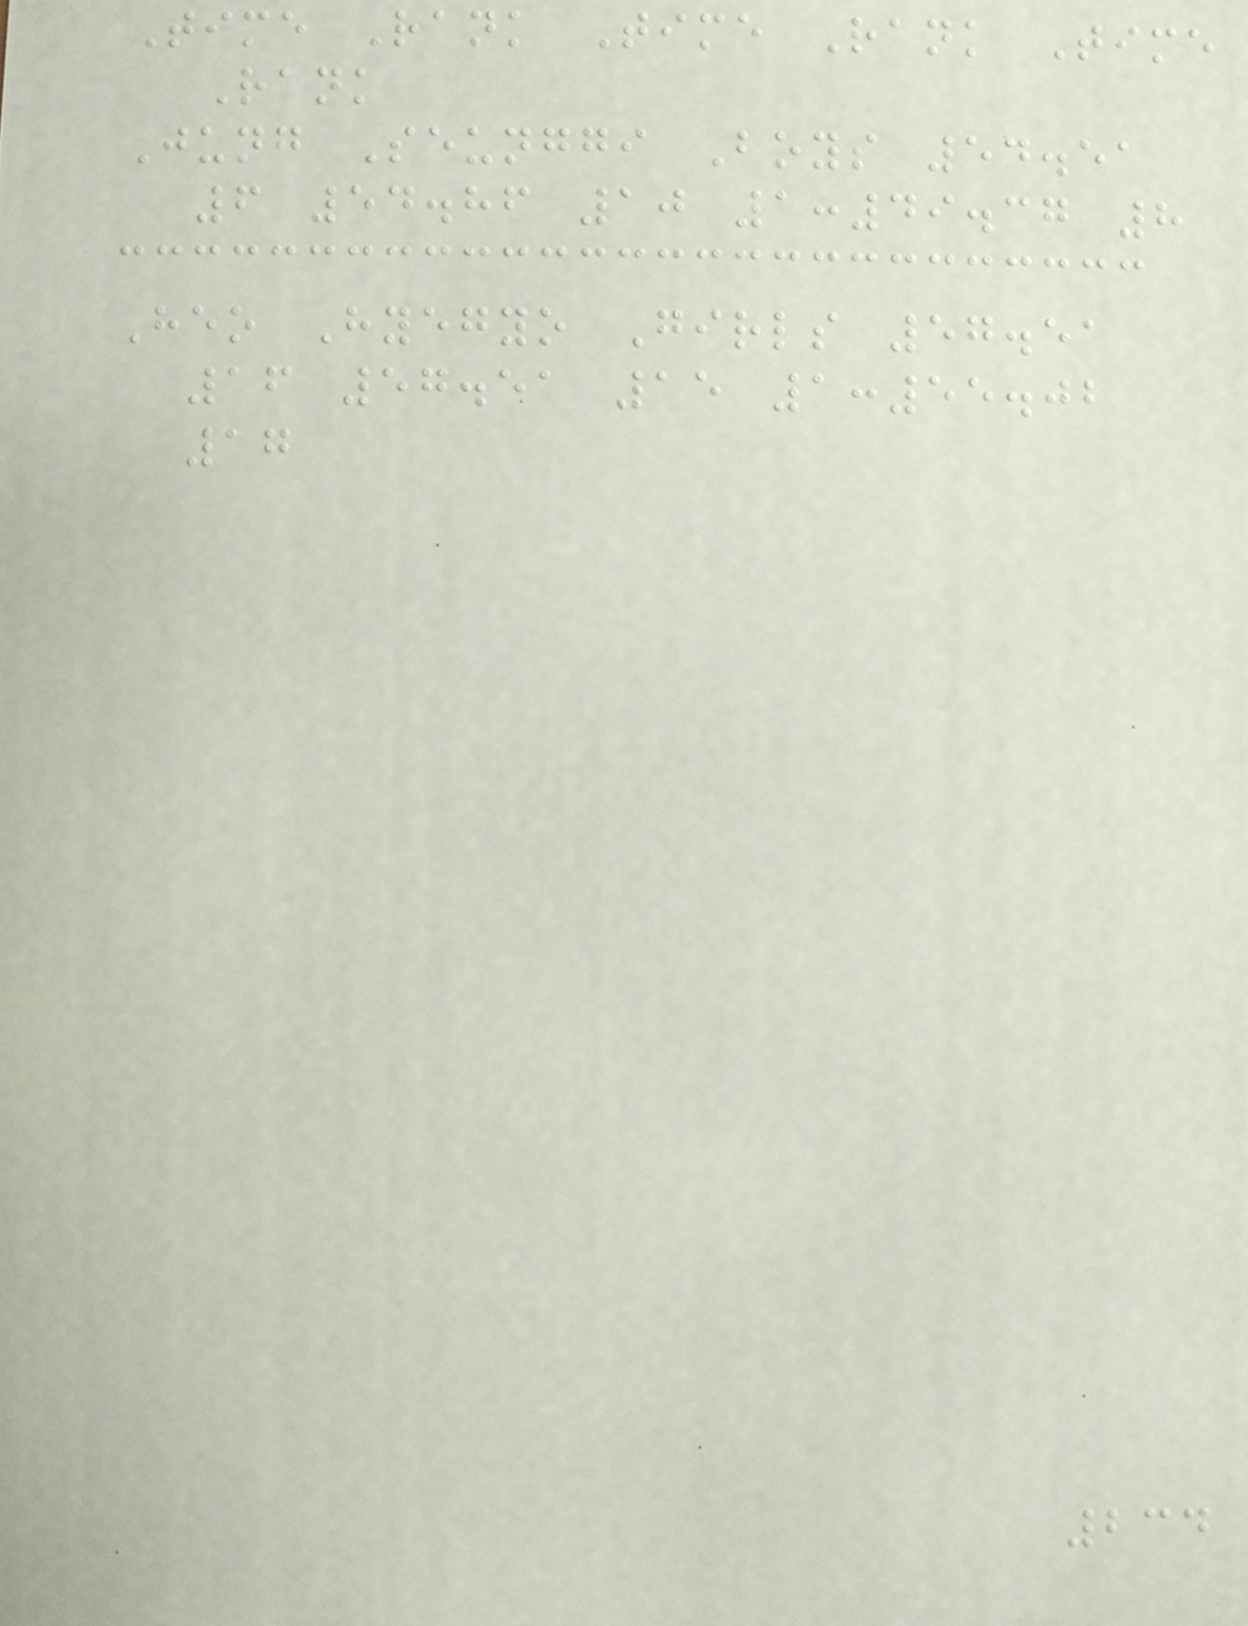Time Rank Time Rank Time
Rank
Jung Seunggi Boys 54.51
6 54.86 10 1:49.37 8
Heo Hyegyo Girls 57.51
16 57.51 15 1:55.02
17
234
